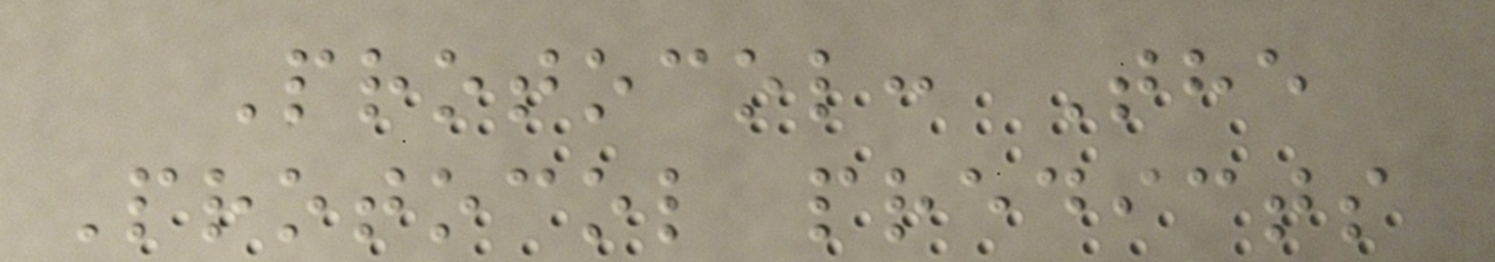Protocol: The
Protocol predicts
